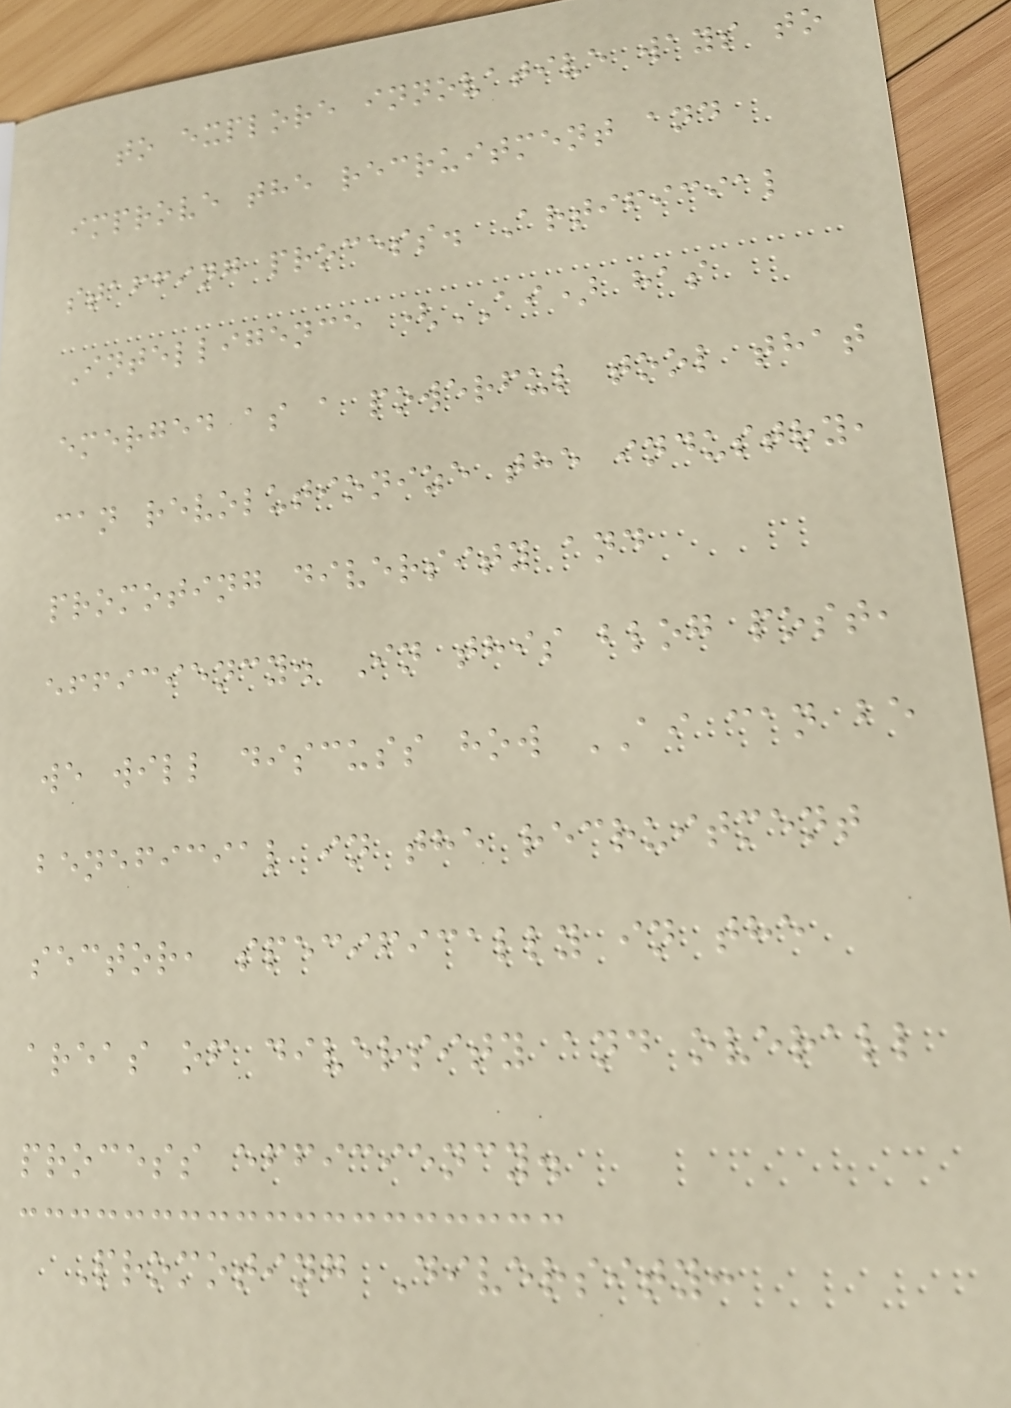to explore innovative ways to
improve the recruitment and
staffing process. Artificial
Intelligence (AI) has
emerged as a powerful tool that
can revolutionize the industry,
promoting diversity and
efficiency. In this blog post,
we will discuss how AI can be
beneficial in the recruitment
sector, specifically in the
areas of diversity and overall
process efficiency.
Promoting Diversity:
